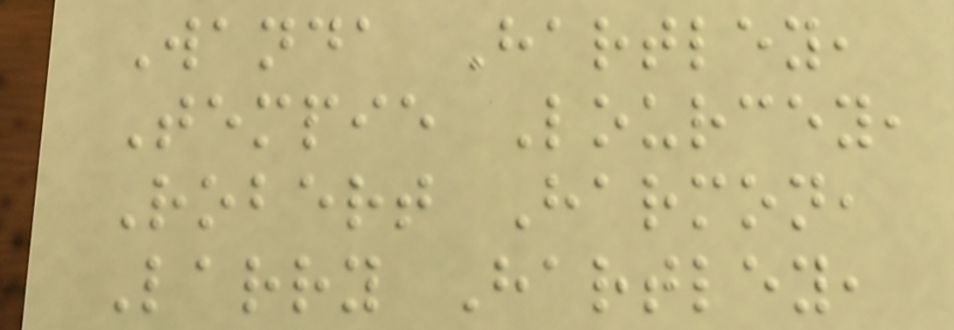Wanda Hartley,
Tempie Lourcey,
Robert Harmon,
Larry Hartley,
